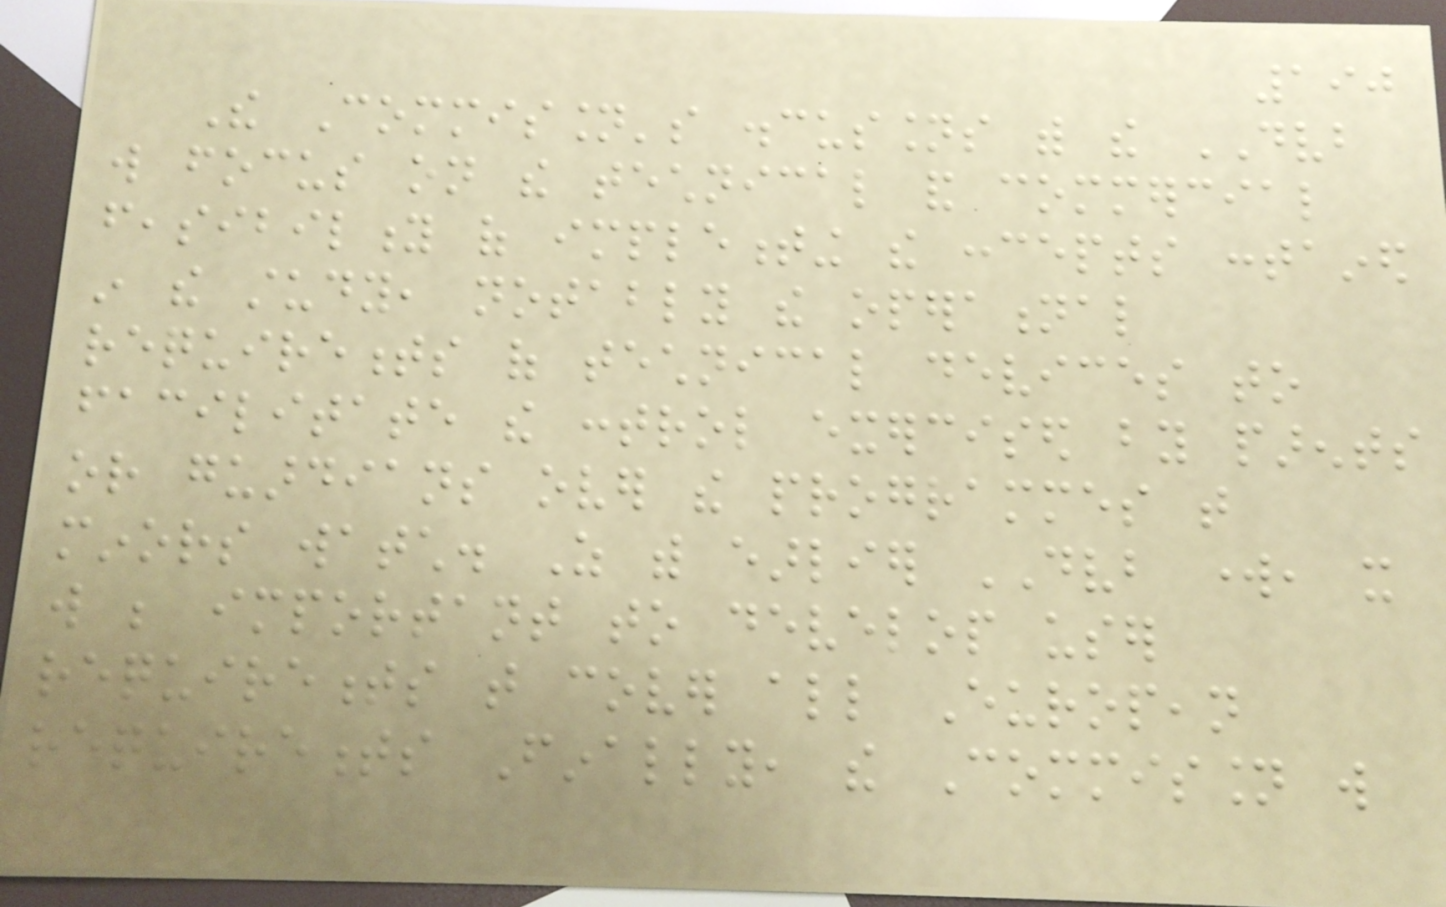190
The Commission's discussions with the DVB
will focus on the technical and commercial
feasibility of implementing the concepts contained
in the study, notably the operational
requirements of technical devices to
facilitate the control exercised by parents
or guardians over the programmes that
minors watch. As with earlier DVB work, it
will be important to develop user
requirements that cover all European
requirements Finally, the Commission will
